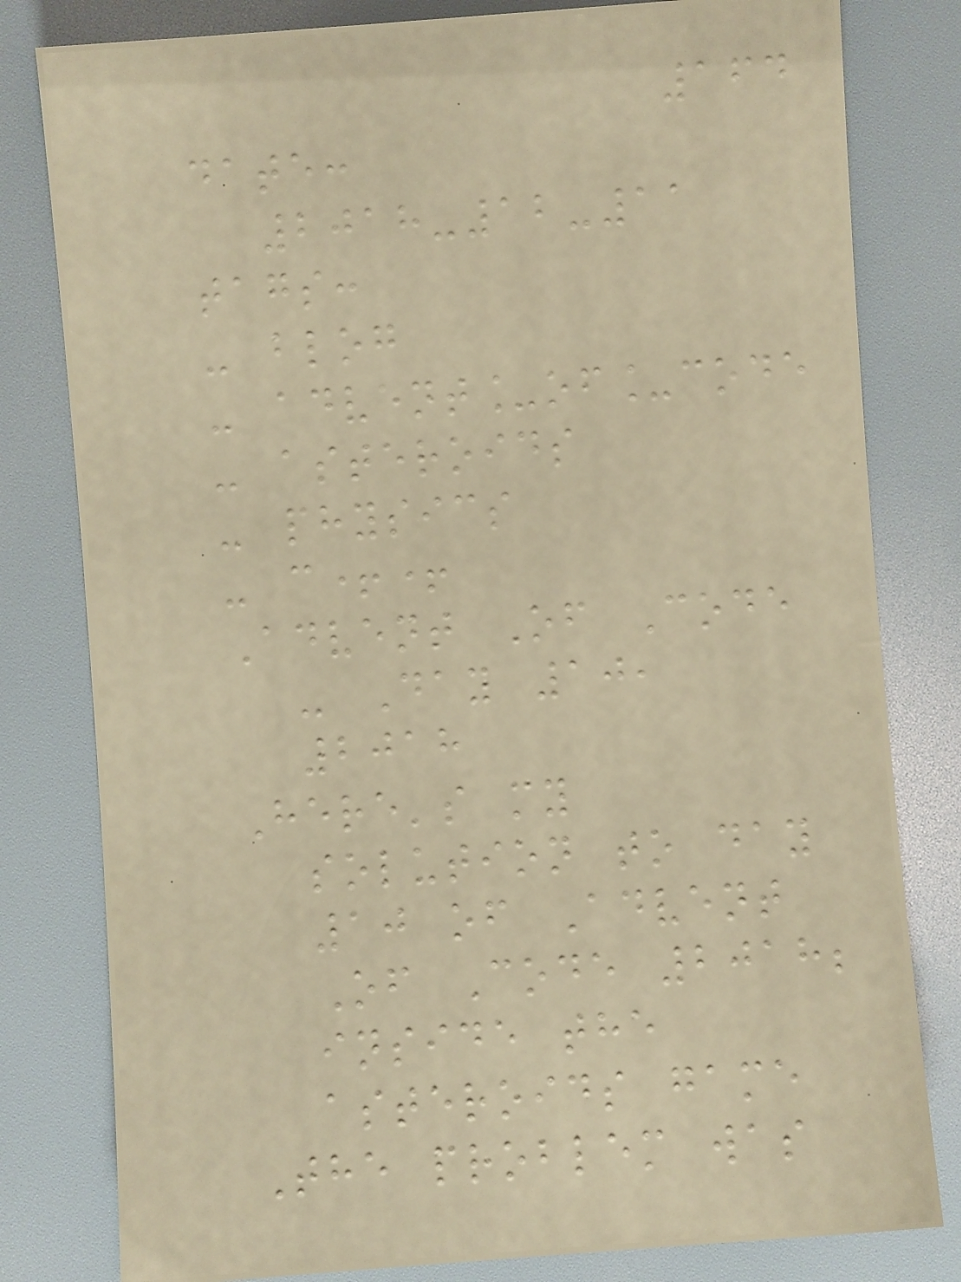164
date:
2018-12-11
tags:
- blog
- advent_of_code
- asteroids
- physics
- c++
Advent Of Code
- Day 10,
2018
Here's my
solution to day
10 of Advent
Of Code 2018;
inside the
asteroids game
The problem was
